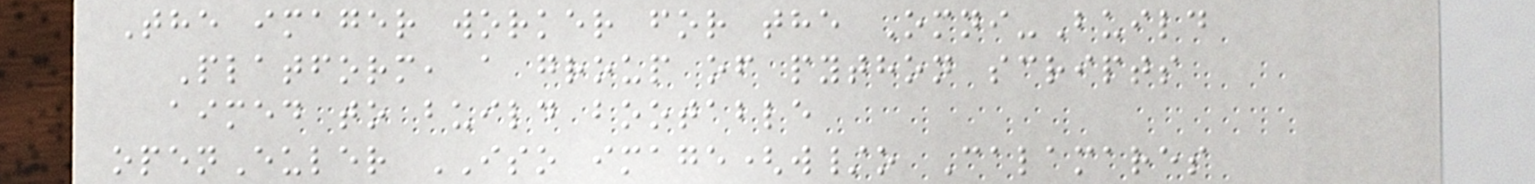The imager worker for the Omni-Build
Platform, a group of python scripts
aimed to build bootable
openEuler ISO image(w/o Calamares
